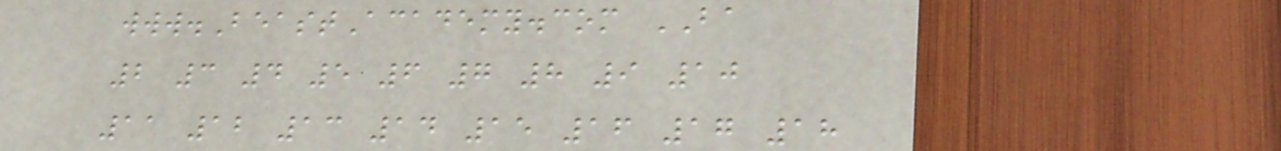www.BeastAcademy.com BA
2 3 4 5 6 7 8 9 10
11 12 13 14 15 16 17 18
